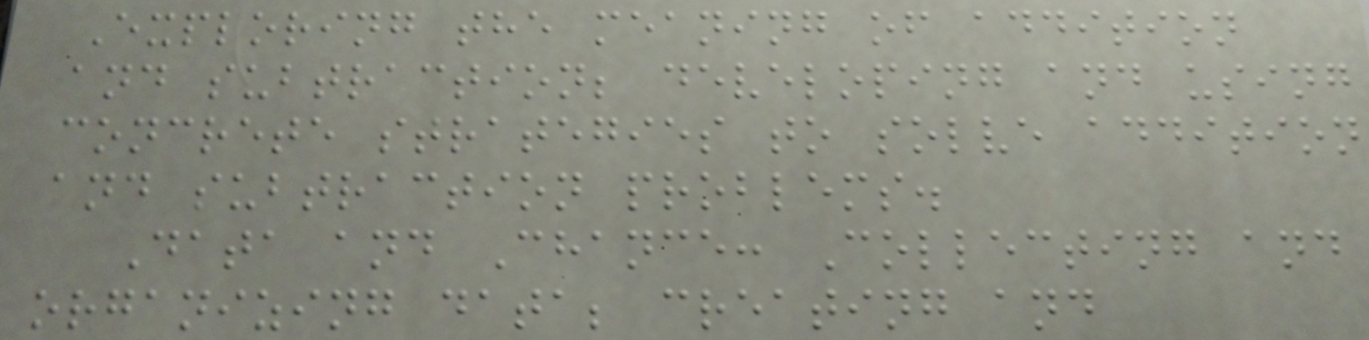Exploring the meaning of addition
and subtraction; developing and using
concrete strategies to solve addition
and subtraction problems.
Data and Chance: Collecting and
organizing data; creating and
